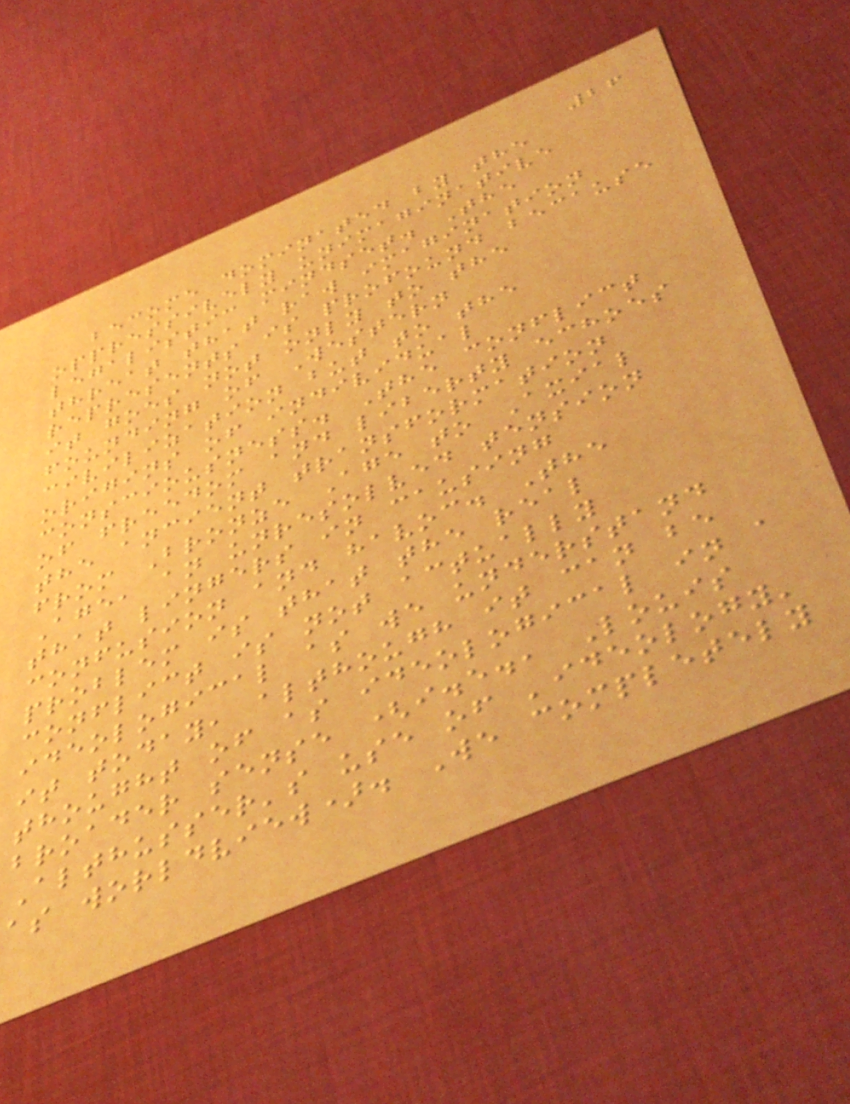26
become dominated by the
oppressively unimaginative
legalistic mindset. The
threat that raw imagination
represents is profound because
it goes not only to the
founding of Western
civilization but to the
origins of individual
consciousness. The conflict
of freedom and liberty echoes
the ancient transformation
from Bronze Age to Axial
Age, an unresolved tension
that lingers in causing
confusion and havoc. The
problem is that the real
conflict is not actually
ideological as we understand
it today, although it can be
thought of as ideological in a
broader sense (i.e., Louis
Althusser's use of 'ideology'
as worldview). We completely
